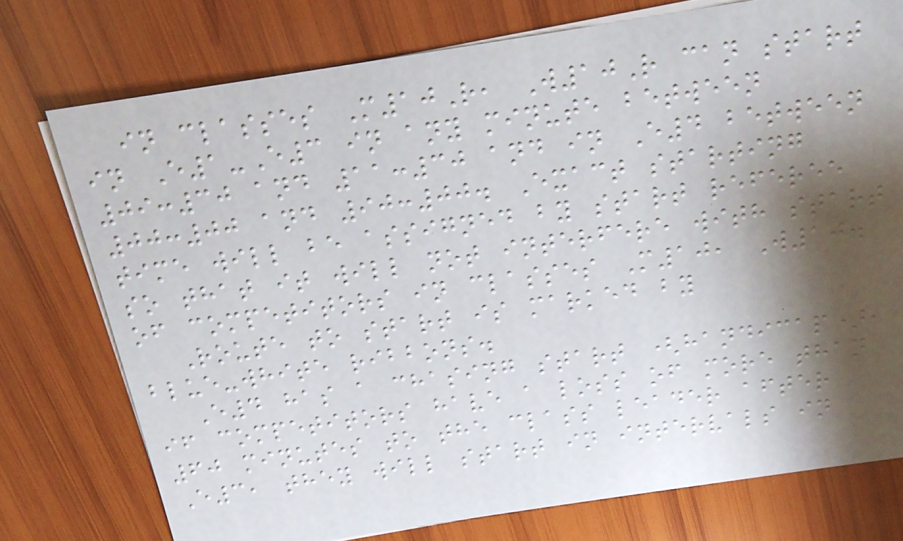in classes M10R, W10R can start
in E1-E3 in any minute between
09:30 and 11:30 and in E4 between
00:00 and 90:00. Exact starting
time will be assigned by start referee
so that it will not interfere with start
of competitors in classes M10, W10.
Route to start is marked by
blue-white ribbons.
E4 has a chasing start (handicap),
if competitors have a loss of more than
60 minutes to the class leader after
E3, they will start in intervals in
